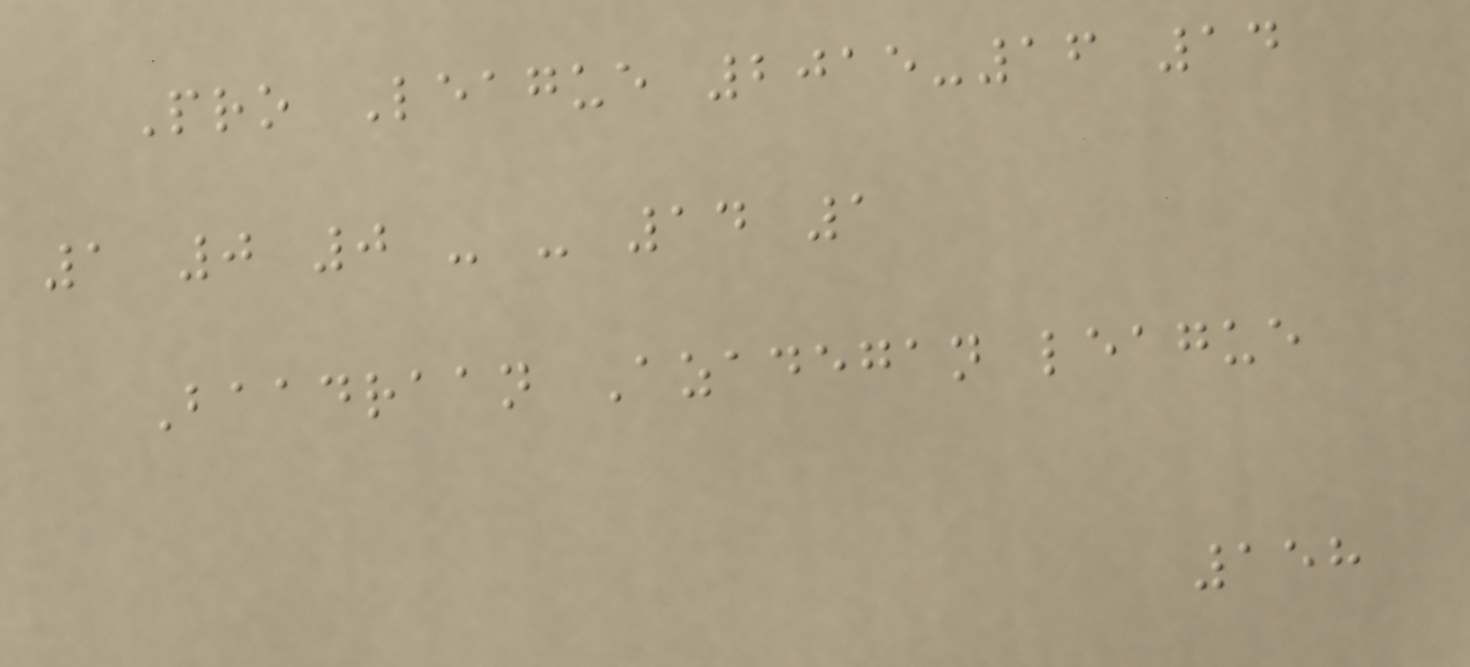Pro League 2015-16 14
1 0 0 - - 14 1
Baadraan Azadegan league
158
